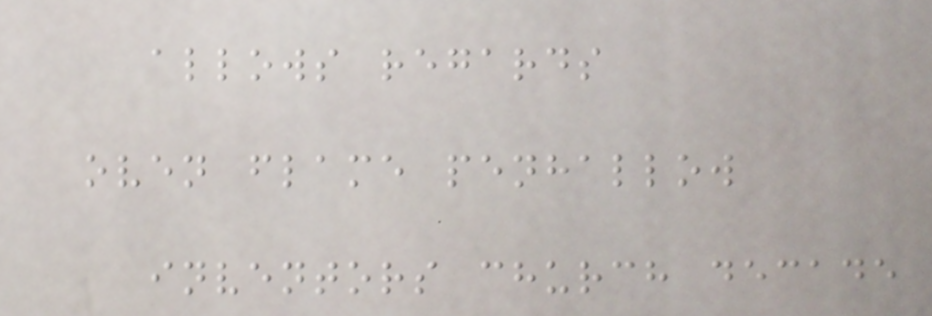allows regards
oven flame penhallow
inventors church decade
